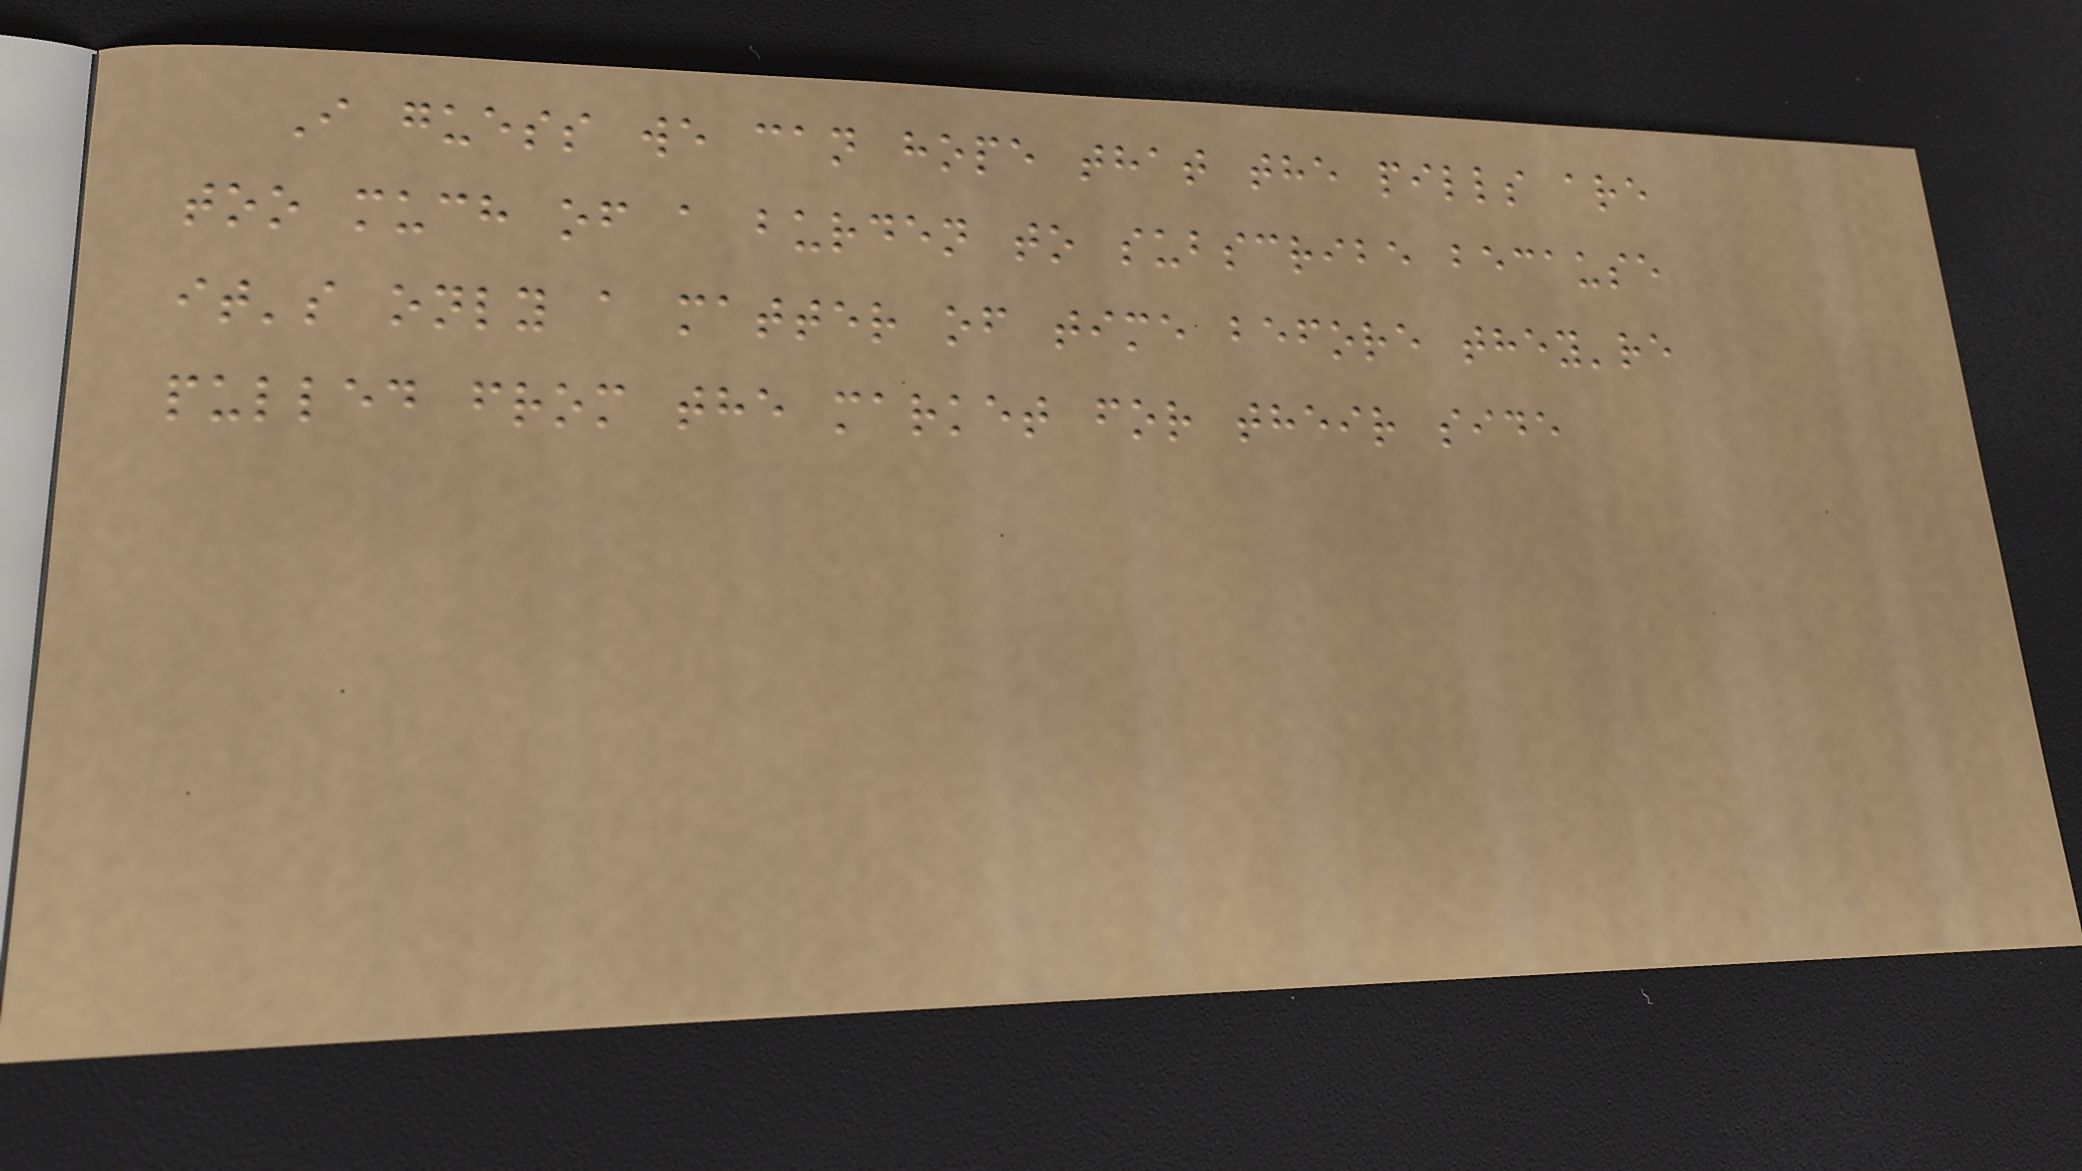I guess we can hope that the pills are
too much of a burden to subscribe because
it's only a matter of time before they're
pulled from the market for their side
